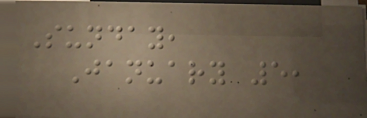Sunday,
January 5,
